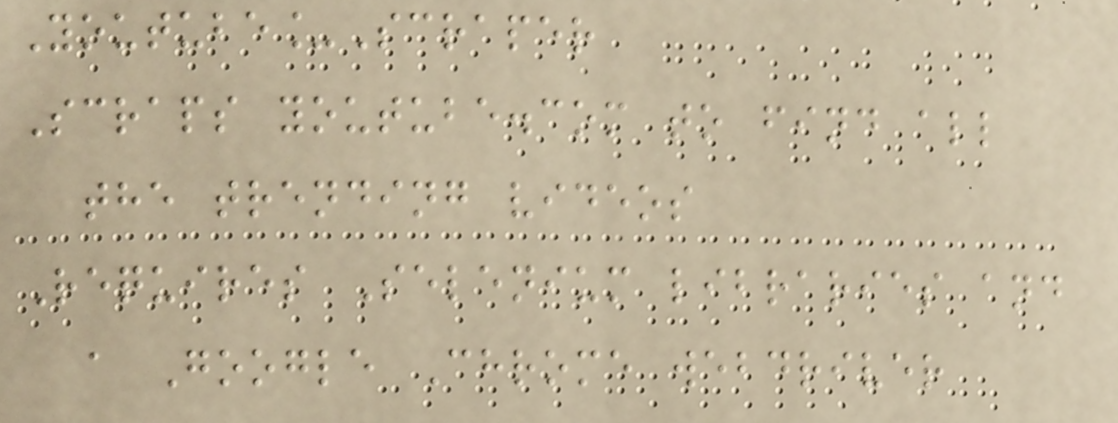Youtube_Scraper
Scraps youtube.com to find all
the trending videos
Requires Selenium libraries and
a Google Chrome webdriver
